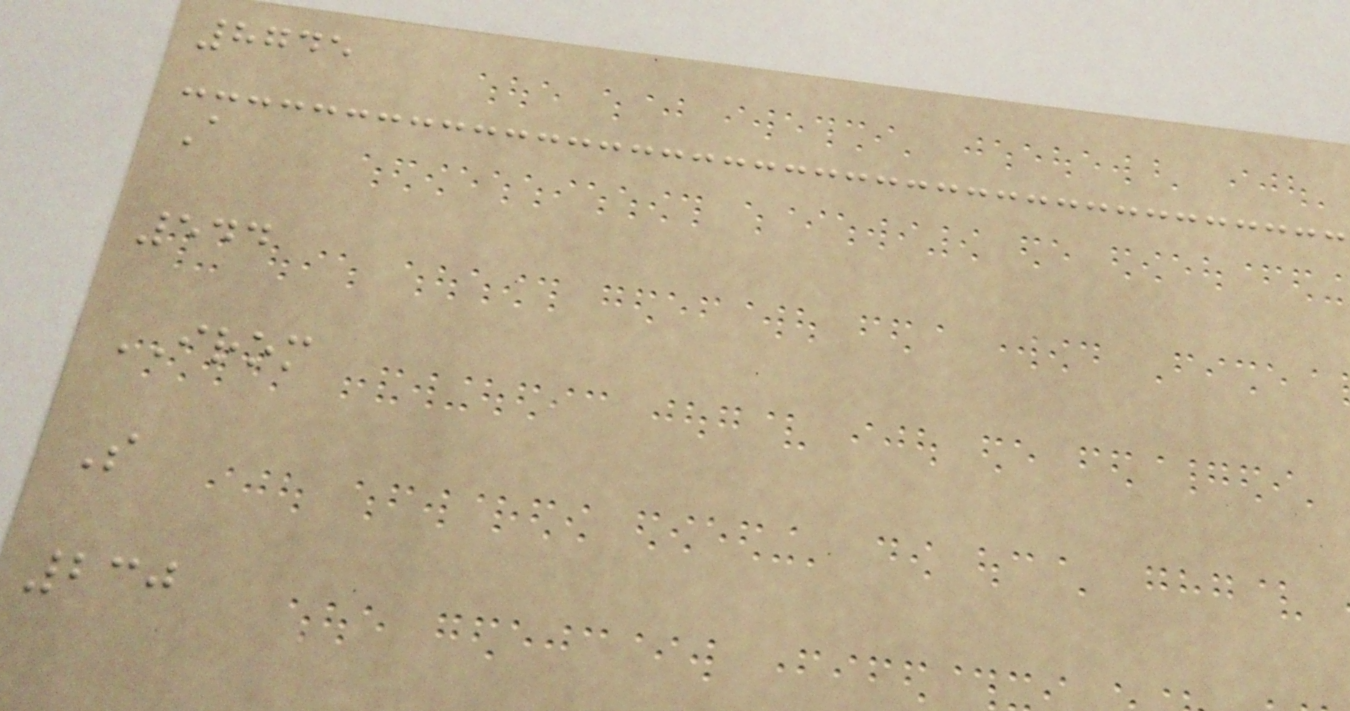8745
A
544
IROM
S
230
